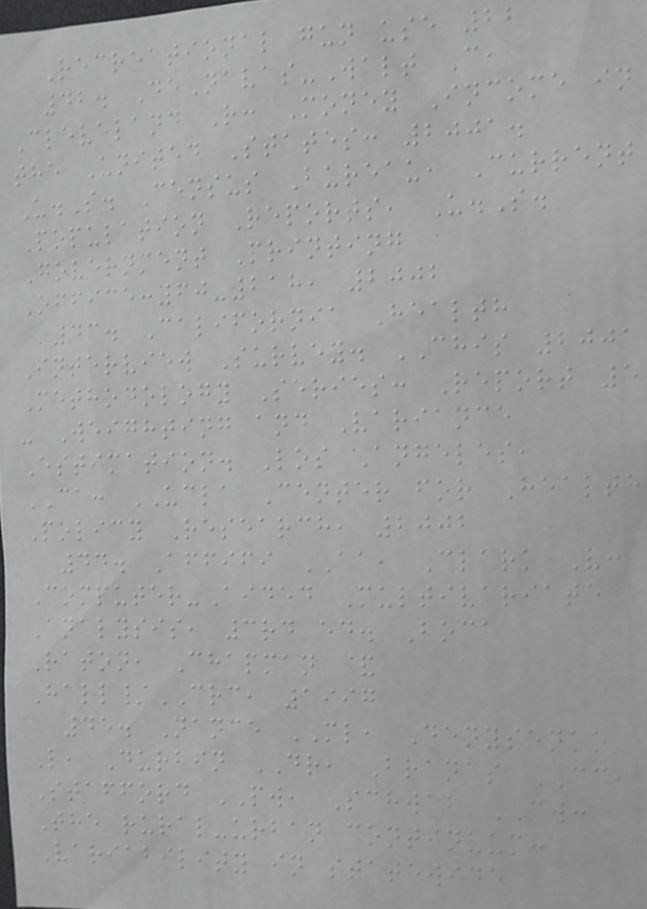Recreational gun use 22
42. DeNavas-Walt C,
Cleveland R: Money Income in
the United States: 2001.
U.S. Census Bureau, Current
Population Reports, U.S.
Government Printing
Office:60-218, 2002
43. California Health
Interview Survey. CHIS 2001
Methodology Series: Report 5
- Weighting and Variance
Estimation. Los Angeles,
CA: UCLA Center for Health
Policy Research, 2002
44. Affifi AA, Clark V:
Computer-Aided Multivariate
Analysis, 3rd ed. Boca
Raton, Chapman &
Hall/CRC, 1997
45. Nance ML, Denysenko
L, Durbin DR, Branas CC,
Stafford PW, Schwab CW:
The rural-urban continuum:
Variability in statewide
